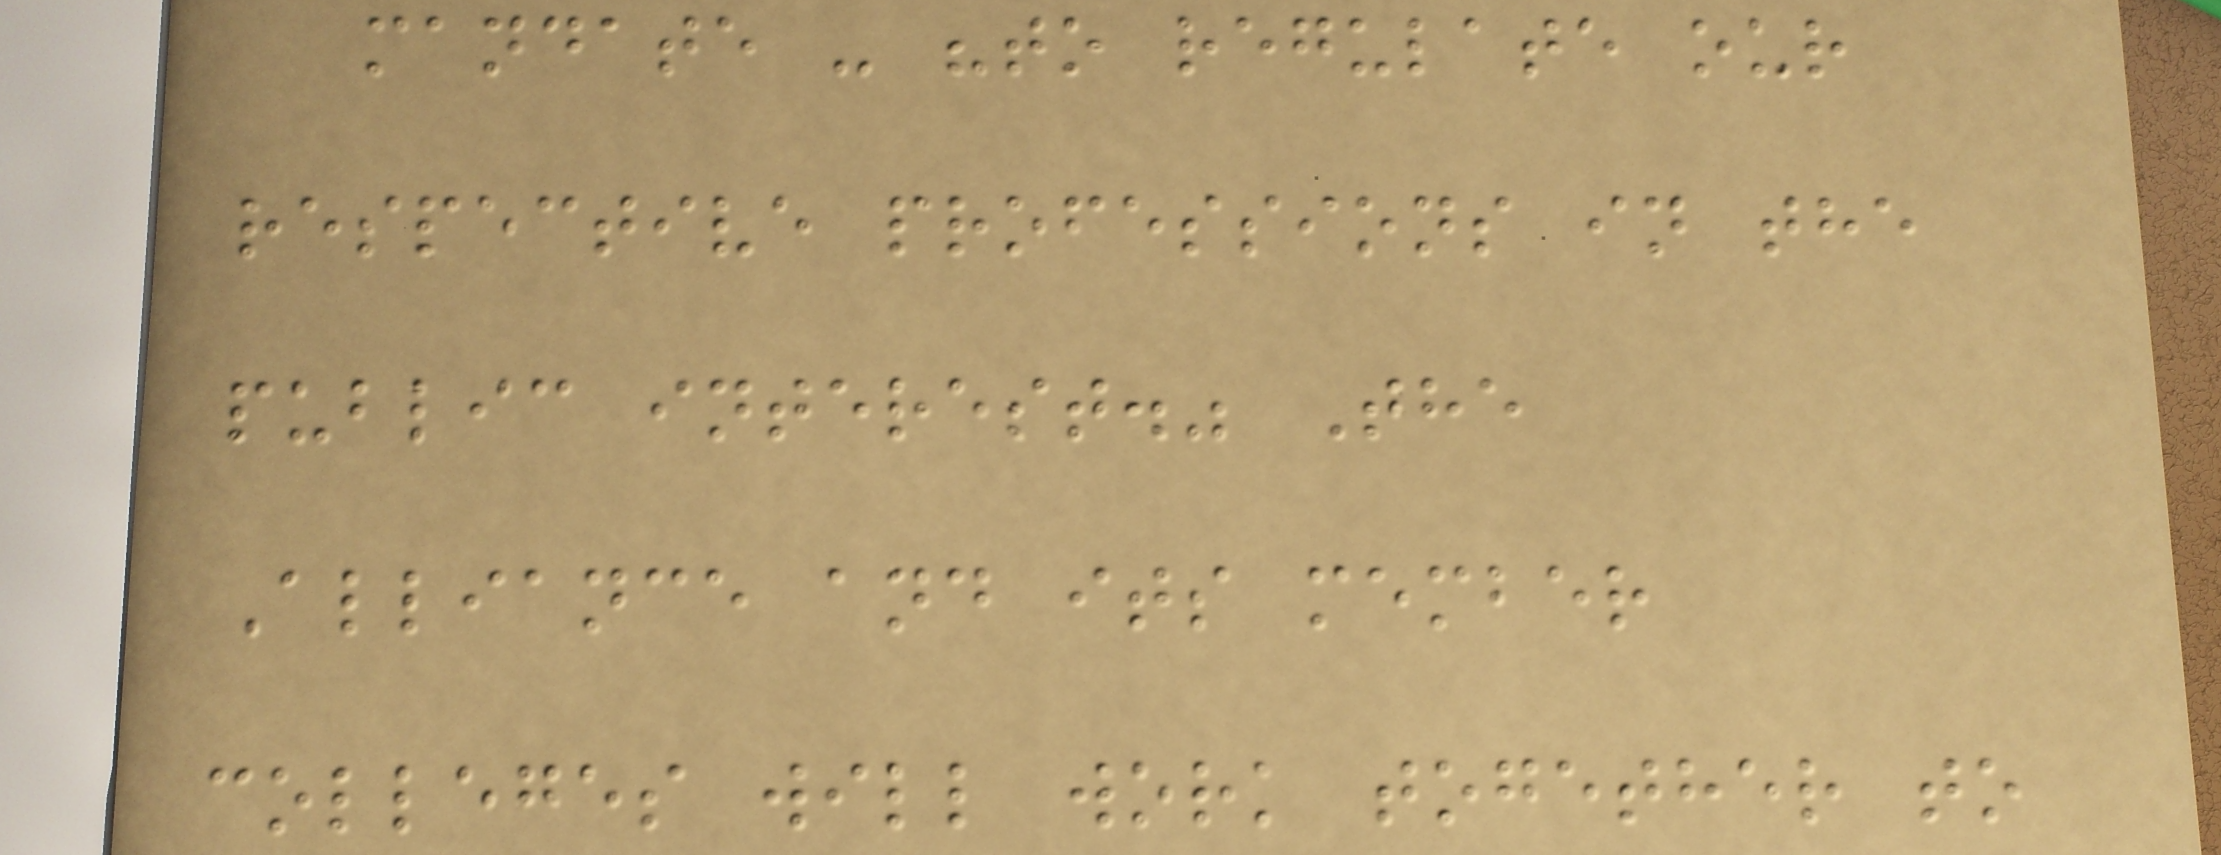mandate - "to regulate our
respective professions in the
public interest." The
Alliance and its member
colleges will work together to
